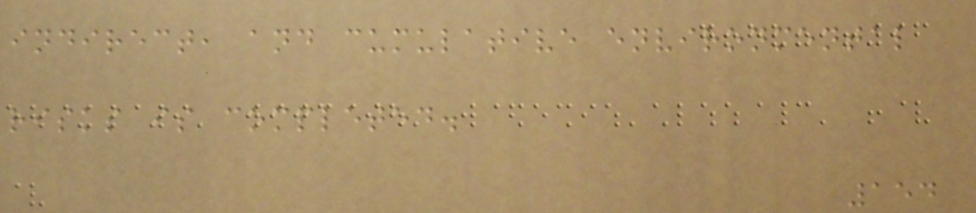indirect, and cumulative environmental
risks is completed.
154
